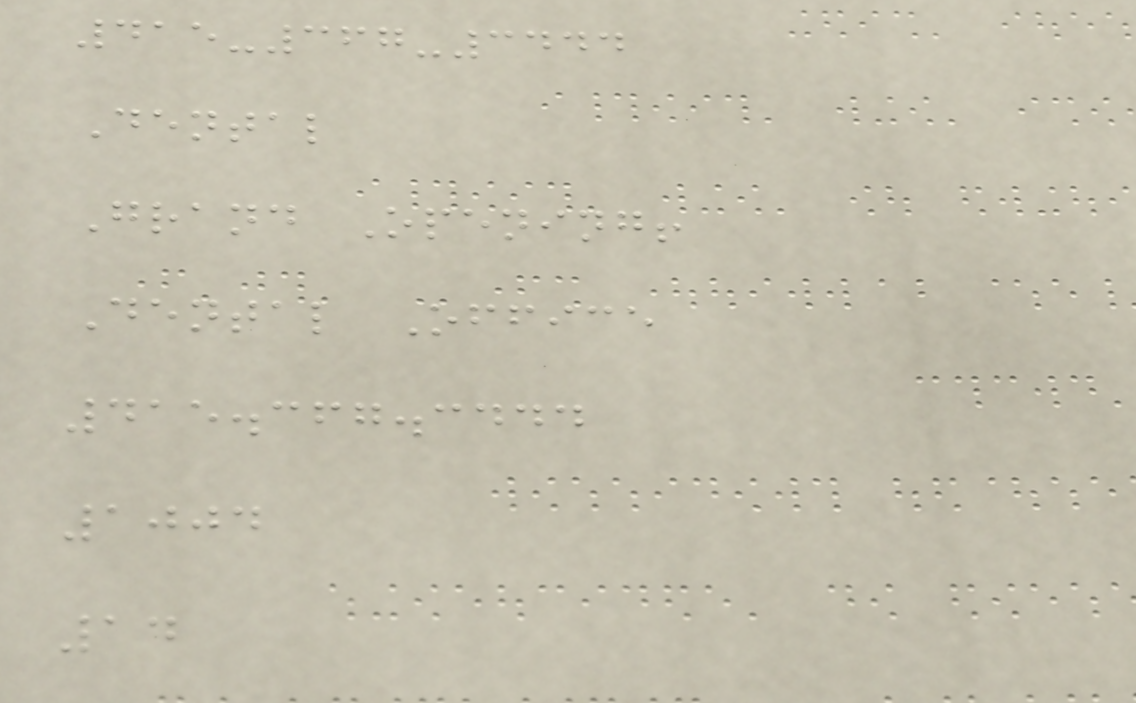415-367-3444
Dental
Grand Opening!
Dental Office
415.367.3444
1004
14
